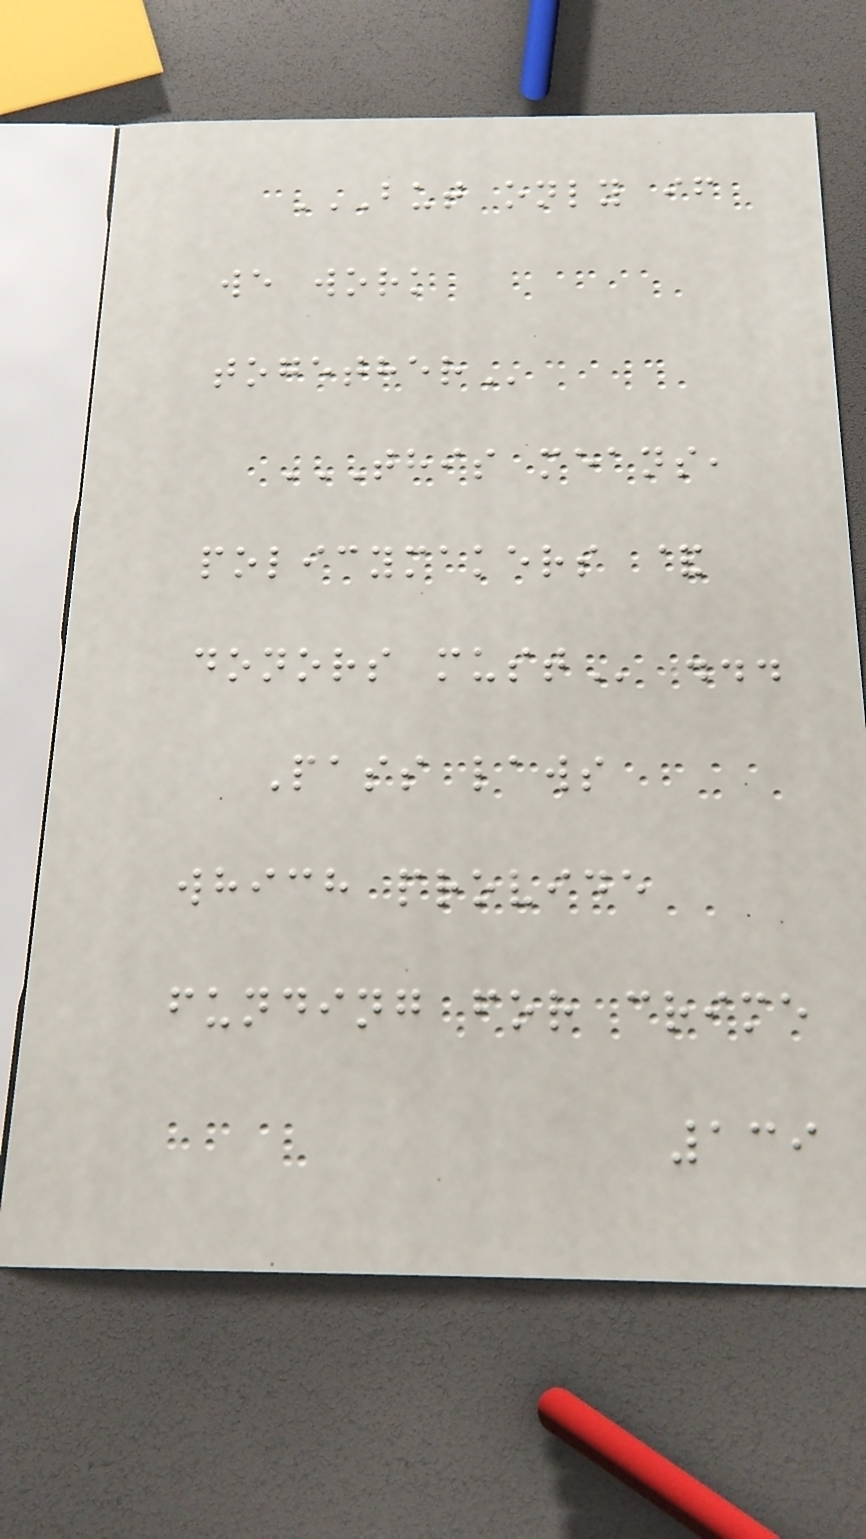BUT ONLY IF
WE WORK
TOGETHER
THIS MEANS,
POLICYMAKERS &
DONORS MUST ...
Pass laws
which provide
funding for crime
139
